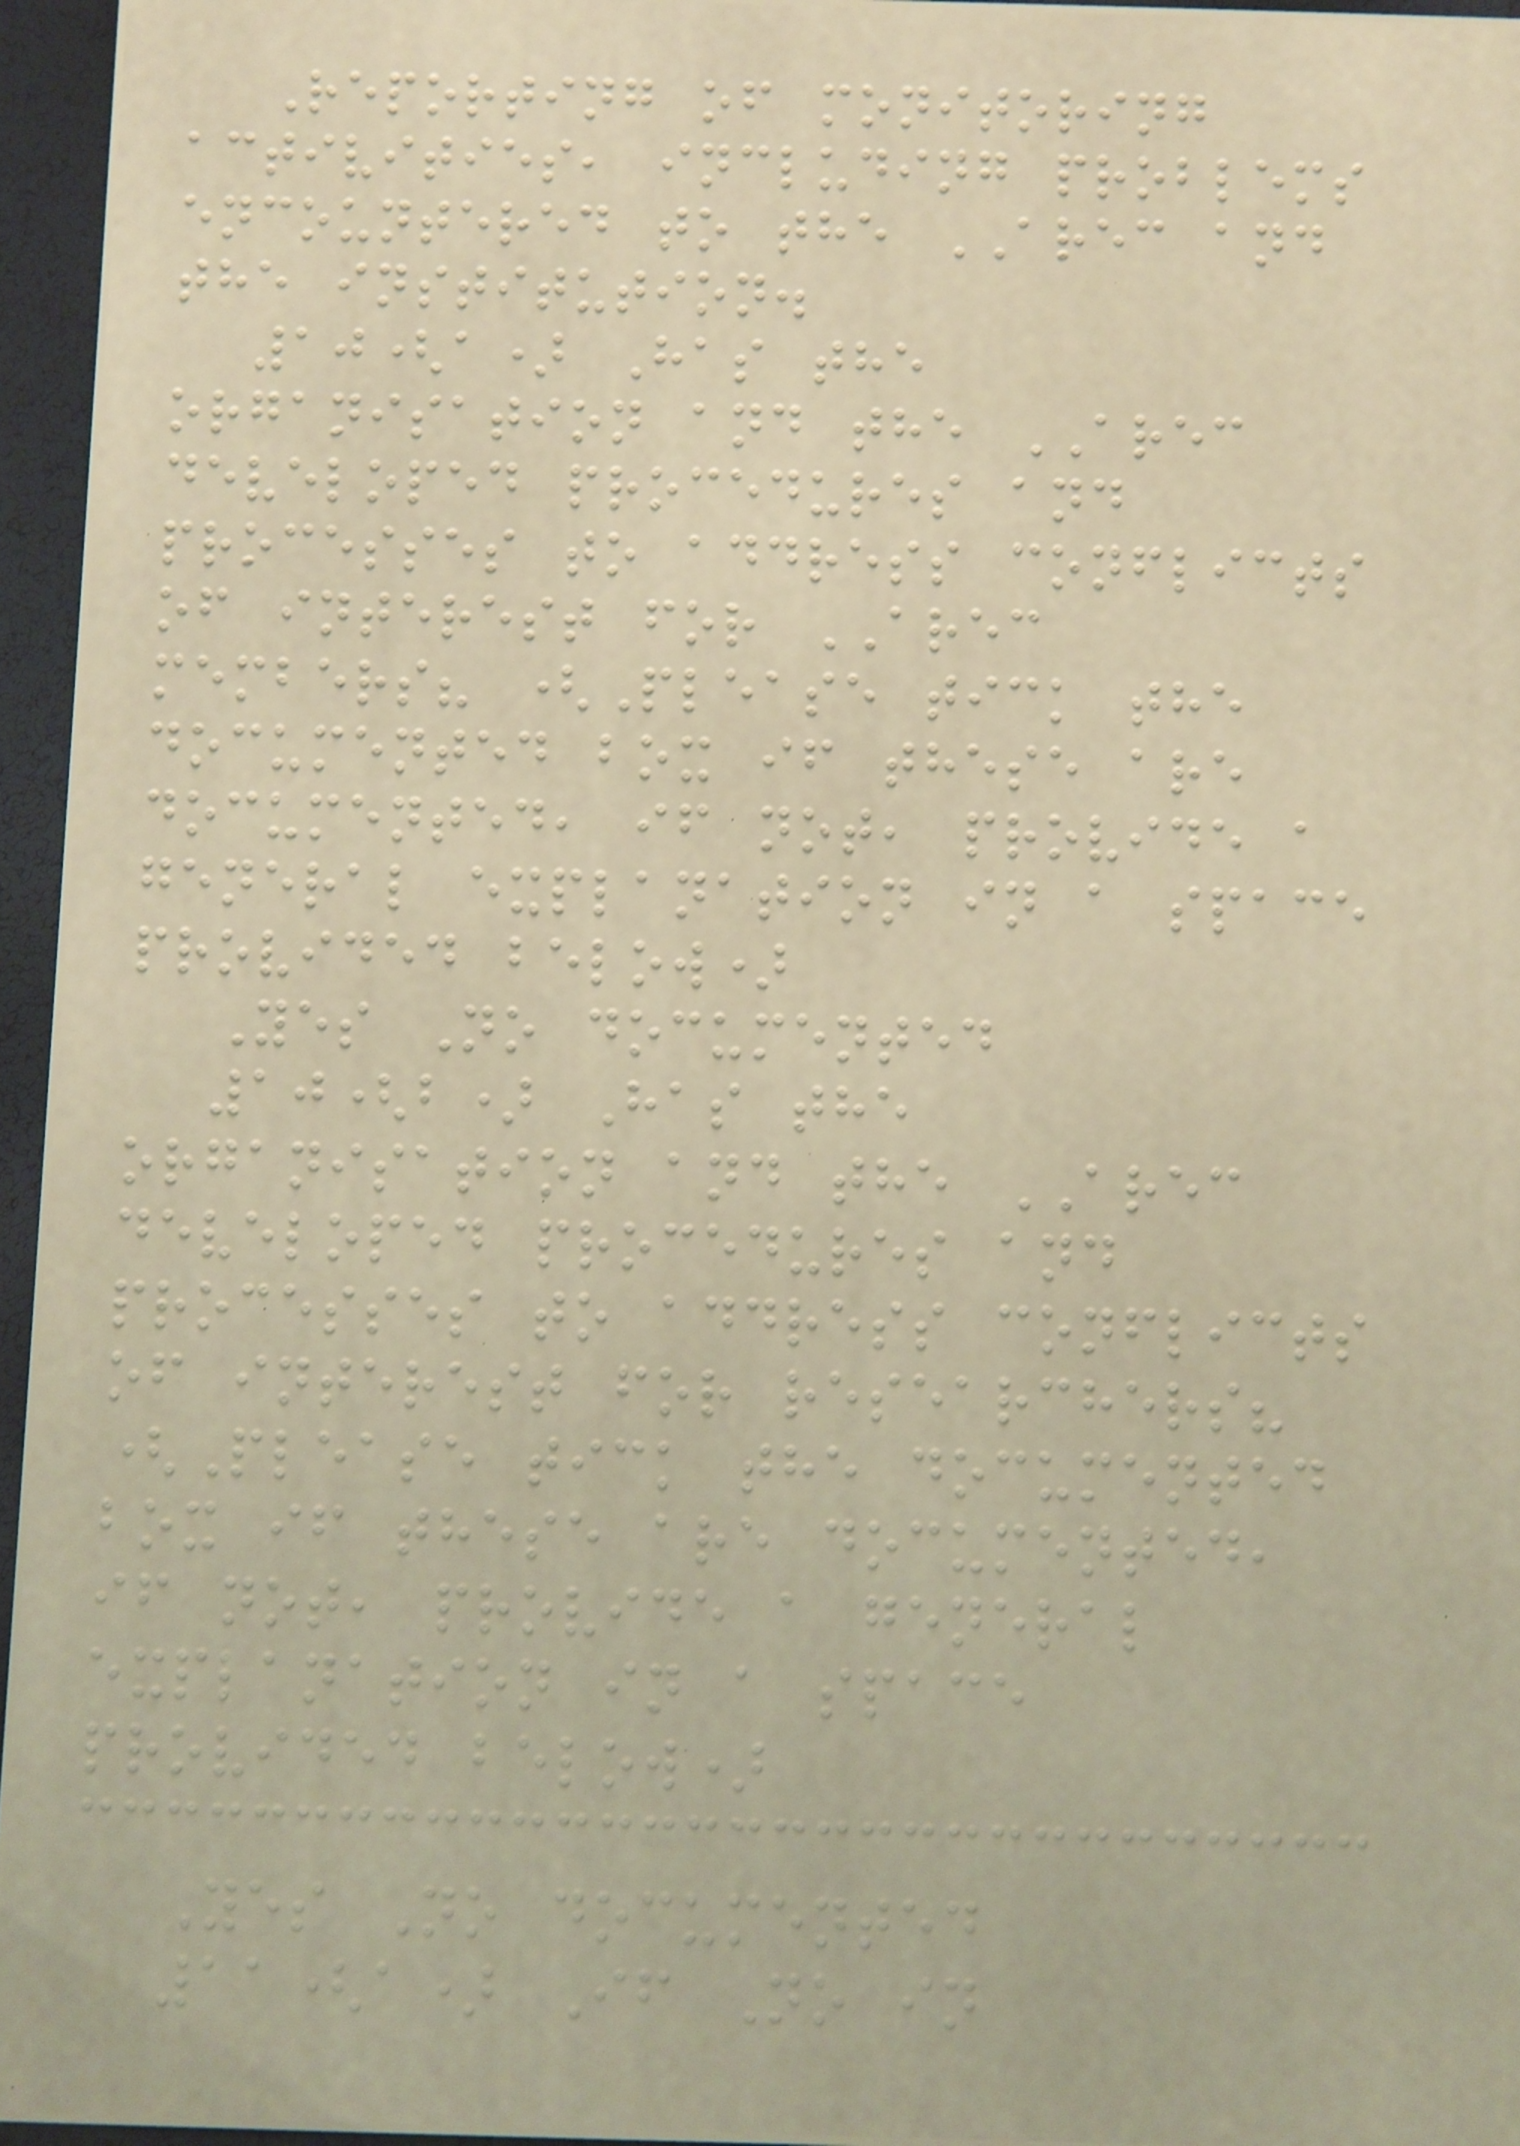Reporting of monitoring
activities, including problems
encountered to the AREC and
the institution.
10(a) Has the
organisation and the AREC
developed procedures and
processes to address conflicts
of interest for AREC
members? (Please tick the
documented box if these are
documented, if not, provide a
general explanation in a space
provided below)
Yes No documented
10(b) Has the
organisation and the AREC
developed procedures and
processes to address conflicts
of interest for researchers?
(Please tick the documented
box if these are documented,
if not, provide a general
explanation in a space
provided below)
Yes No documented
11(a) If No in
